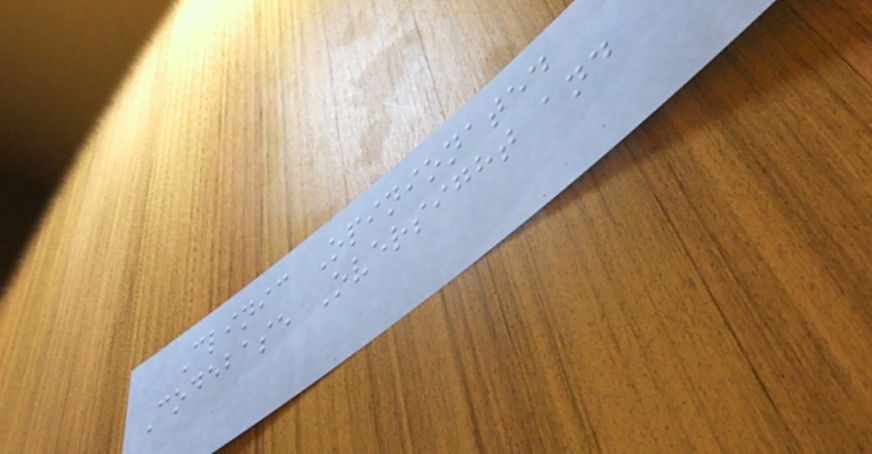Clinic Opinionated
Codebase Oversight and
